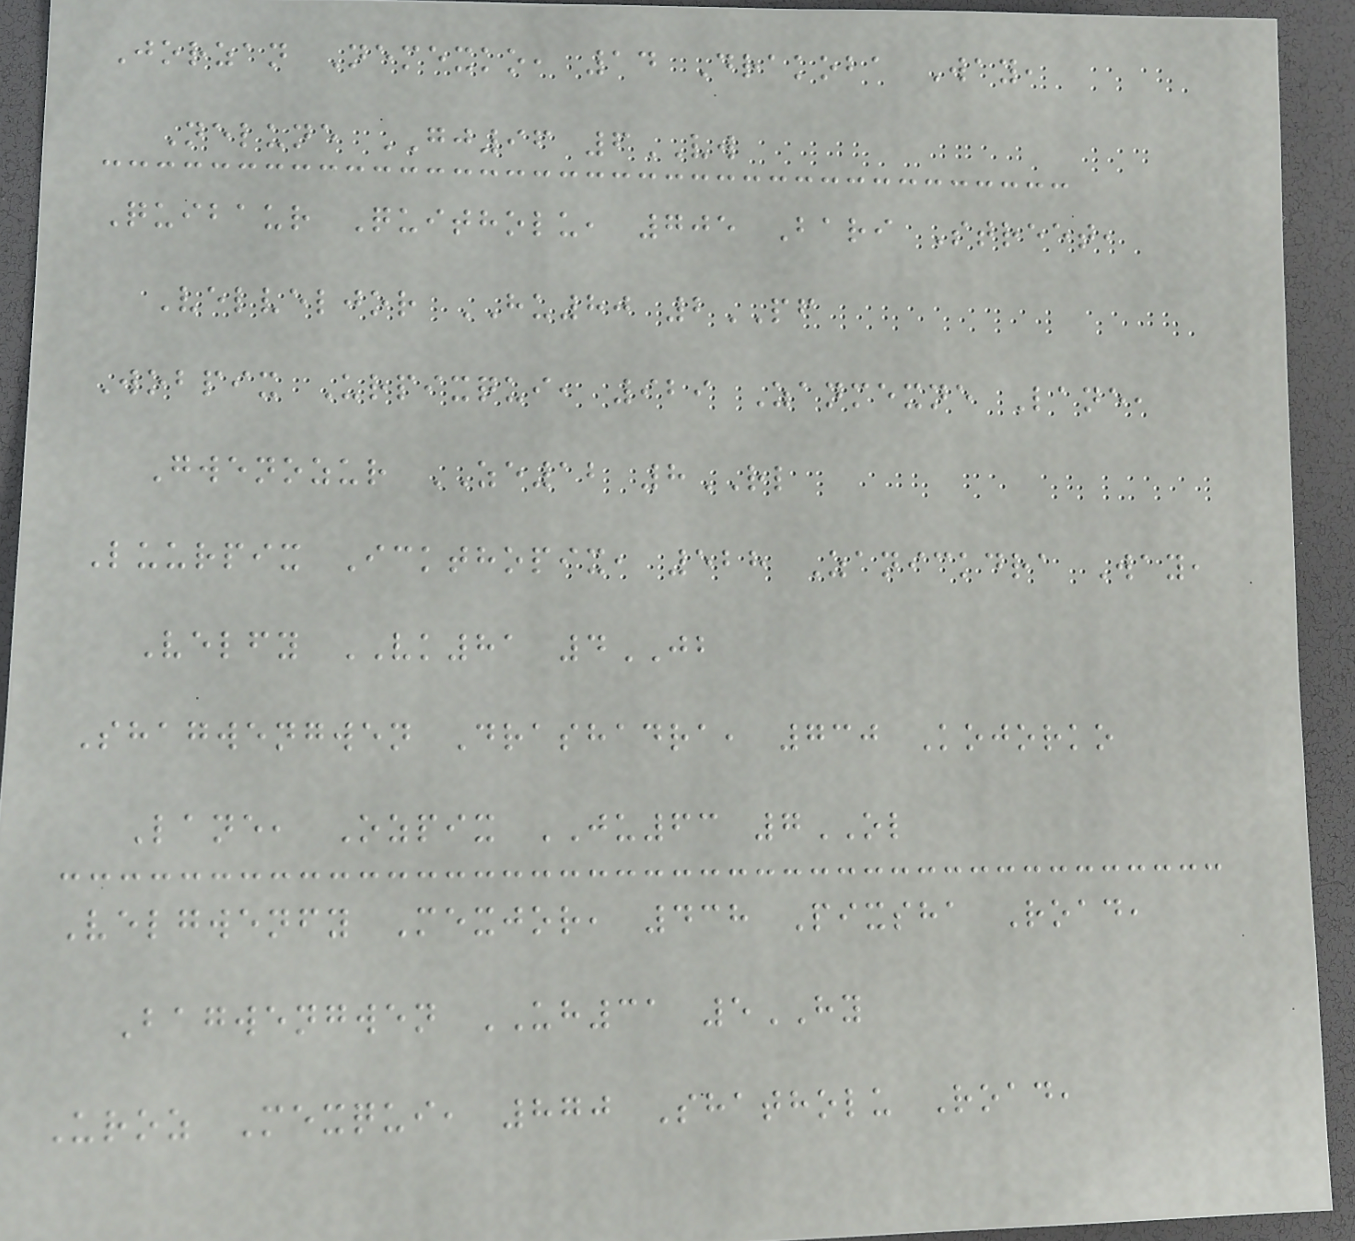Jorzan Nemexko, 14 Drakoba Way,
Nelune GJ96 6VW
Quibaur Quitholu, 705 Bari Street,
Velveljor HU80 2PF
Wobpix Urpixqui, 929 Zanmexne Lane,
Gwenozur ZE12 8RL
Luurpix Ickthopix, 528 Zanickdra Way,
Velfy VK81 4JB
Shagwengwen Drashadra, 730 Kojorko
Lane, Ozpix JU63 7OL
Velgwenfy Mexjor, 438 Pixsha Road,
Bagwengwen UH31 5HY
Uroz Mexqui, 870 Shatholu Road,
